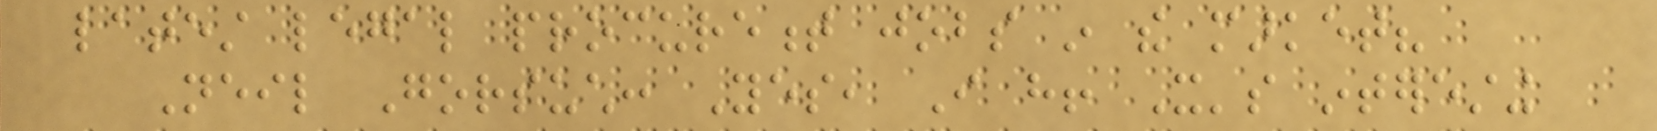latest legal procurement jobs in the market?
Neil Gorsuch: Yes, I have! It's interesting
